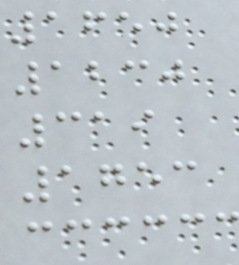1650
1230
319
1753
